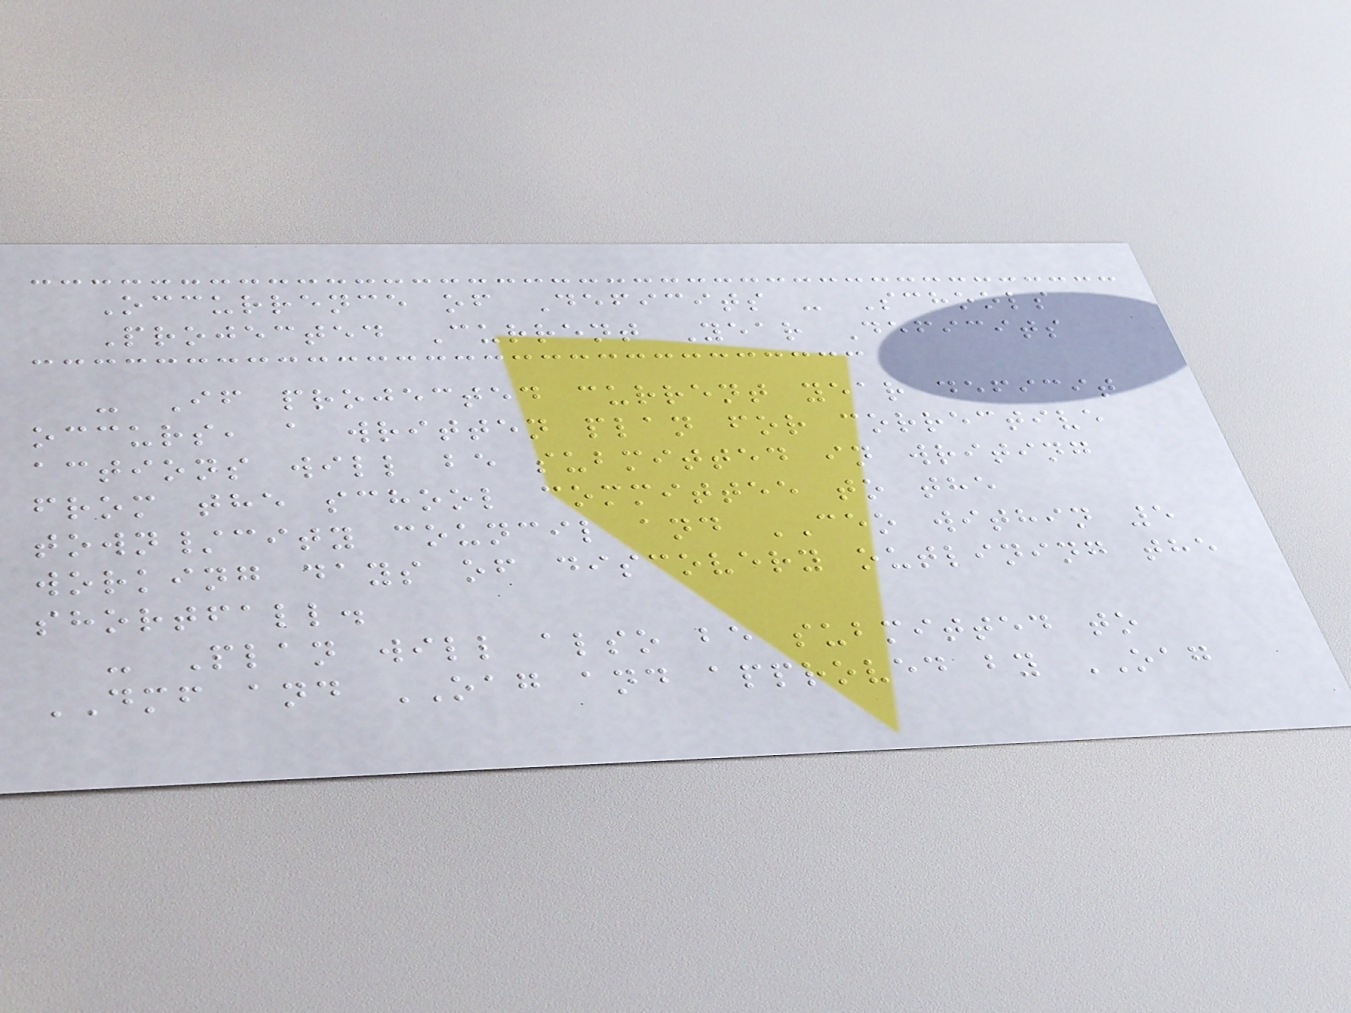Occurrence of Deficits - Schools
Projected Current Year Deficits
- If projected current year deficit
occurs, a written plan for corrective
actions will be submitted in writing
from the school committee to the
town/city council and CEO within 5
working days of discovery outlining the
shortfall.
- Plan will also be submitted to
DMF and OAG and approved by OAG
